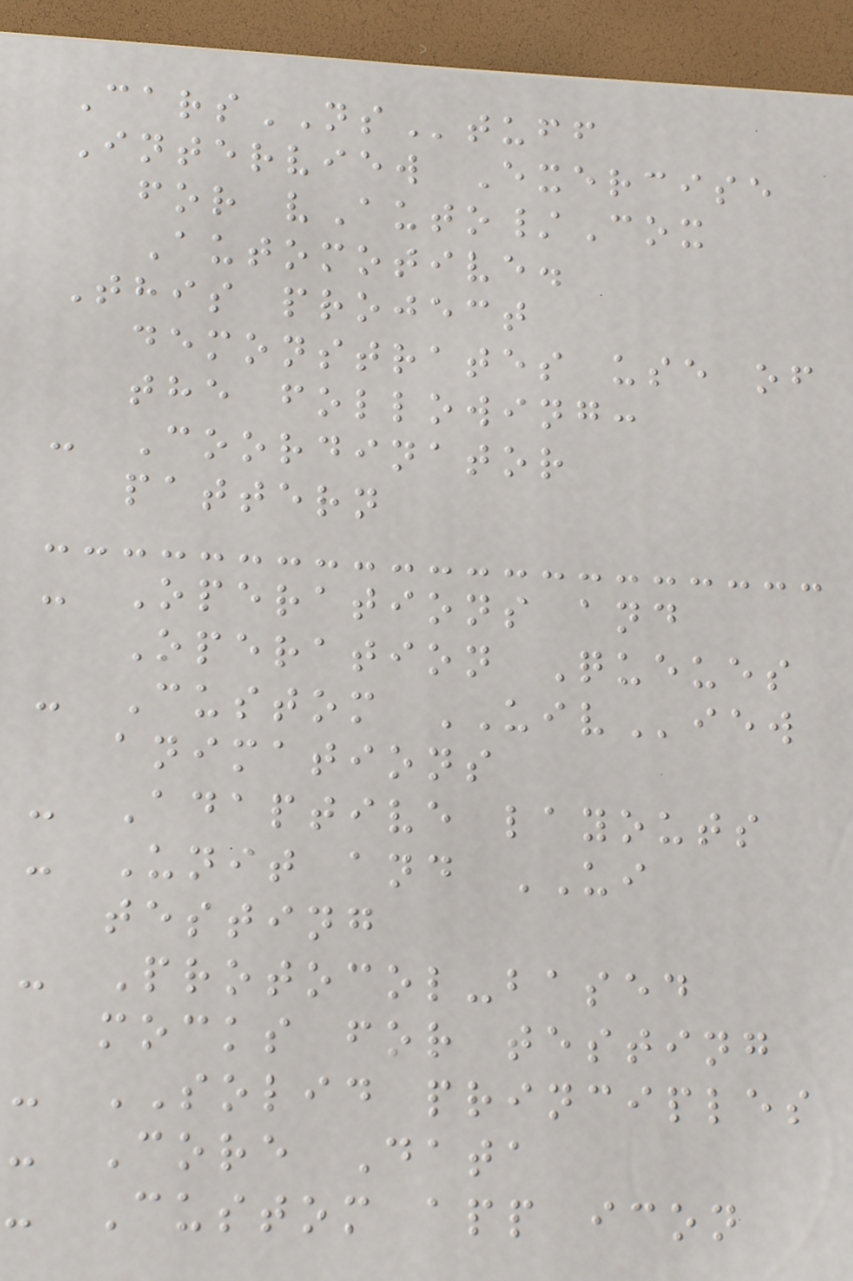CarsNStuff
Interview Exercise
for vAuto/Cox
Automotive.
This project
demonstrates use of
the following:
- Coordinator
pattern
- Operations and
Operation Queues
- Custom UIView
animations
- Adaptive layouts
- Unit and UI
testing
- Protocol-based
mocks for testing
- SOLID principles
- Core Data
- Custom app icon
